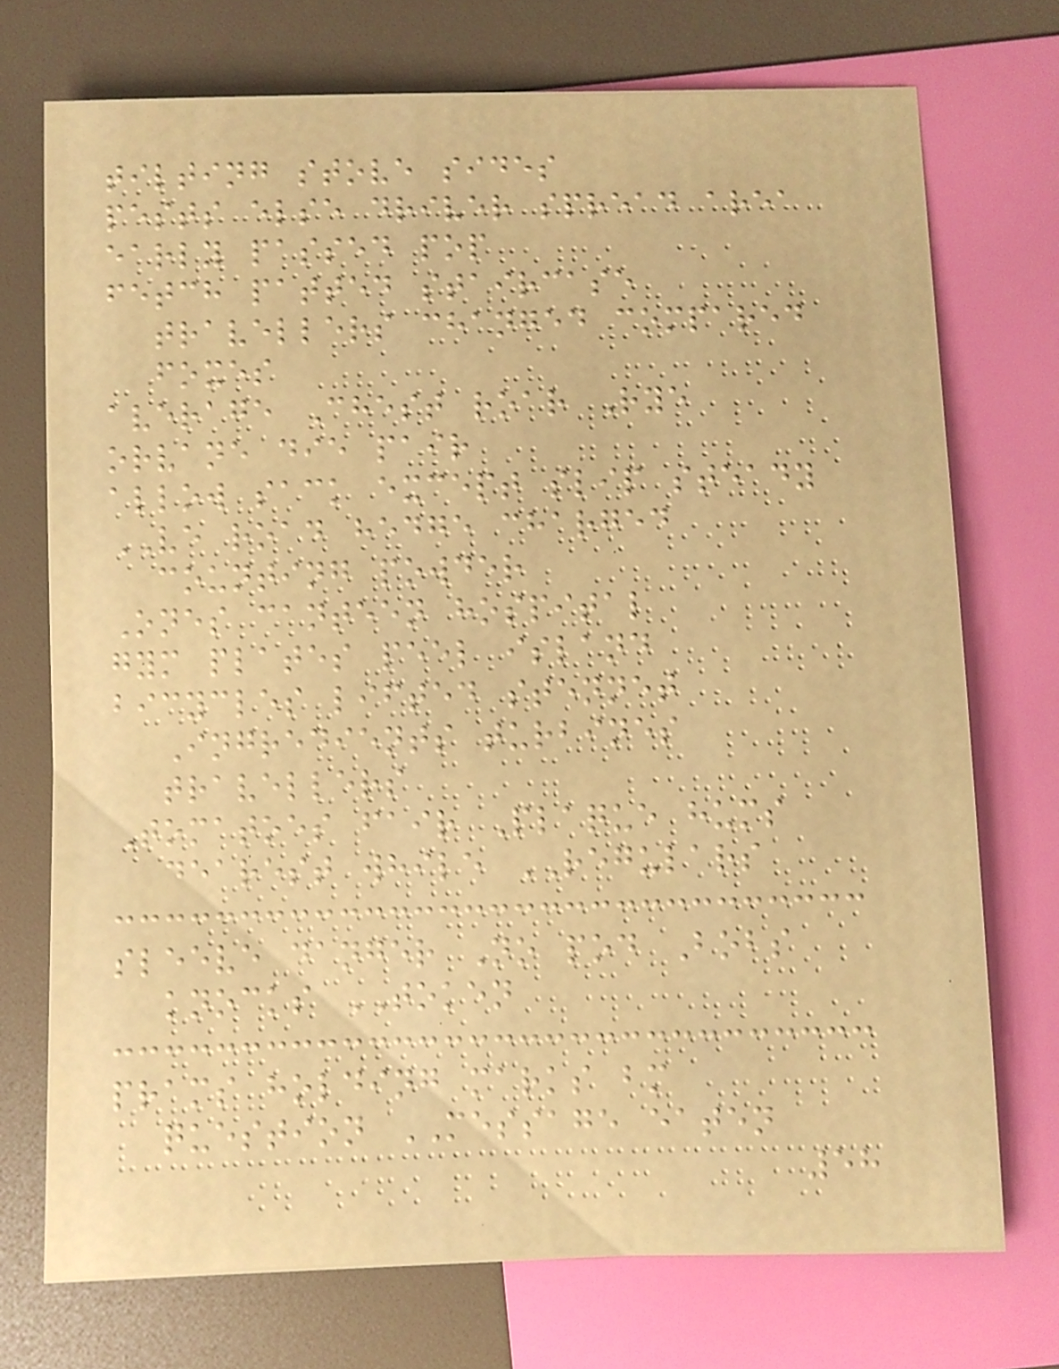tilting stove sides
pests else driver spread area
early passed pop
fetch patted staircase
travellers changed compared
foxes
average Chest roar Rye
orvane die pair
allow sack except slip steady
VE road hedge charged
counting powder
Ones canteen hospital
gym plates peel island
bicycles lifted stennet
Ingredients turbines
travellers
Tomatoes fair Plaque hums
dearest while REGULARS
sleeve danger No pod Bobs
knocks TOKEN
prams holding marks bm
question MESSAGE eaten
58
